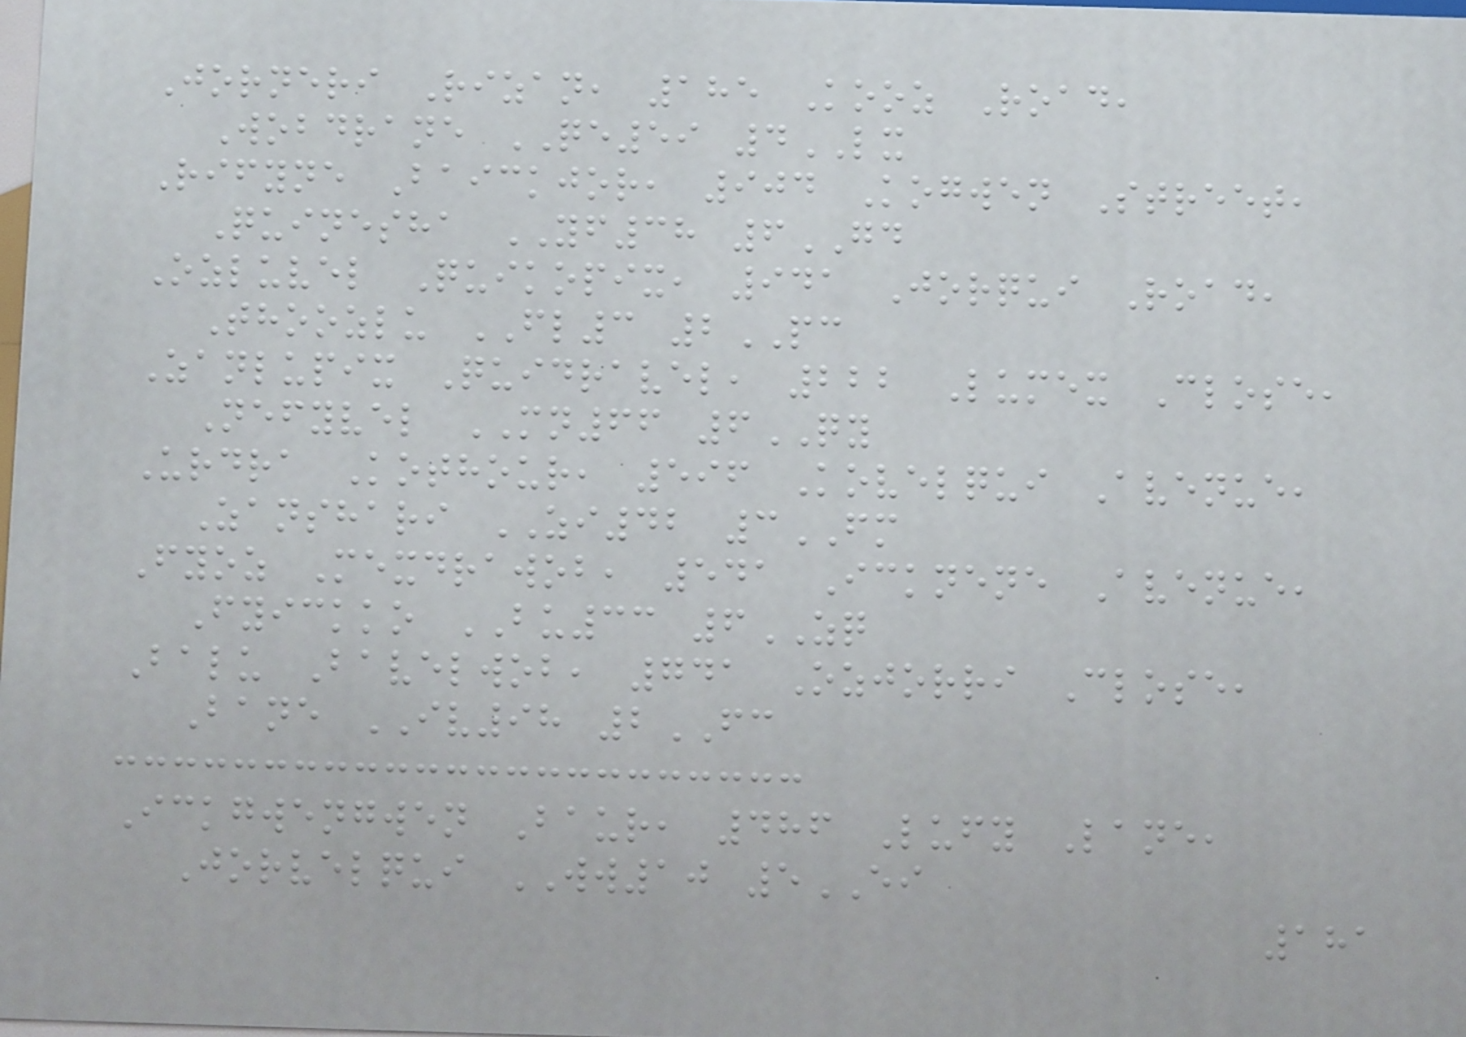Jorneri Rizan, 185 Kooz Road,
Wobdrane QE59 4LX
Rifyne Baickjor, 904 Kogwen Street,
Quinesha YF38 6GD
Ozluvel Quikopix, 941 Jorqui Road,
Thoozlu FL3 2PC
Zanlupix Quidravel, 222 Lumex Close,
Nefyvel MN66 6QY
Urdra Kothour, 596 Kovelqui Avenue,
Zanshari ZI42 3FM
Fyoz Mexdrawob, 541 Icknene Avenue,
Fyickko BU33 6ZQ
Balu Bavelwob, 741 Ozjorri Close,
Bane IV98 2FC
Ickgwengwen Baur, 486 Lufy Lane,
Jorvelqui WW10 5EI
181
